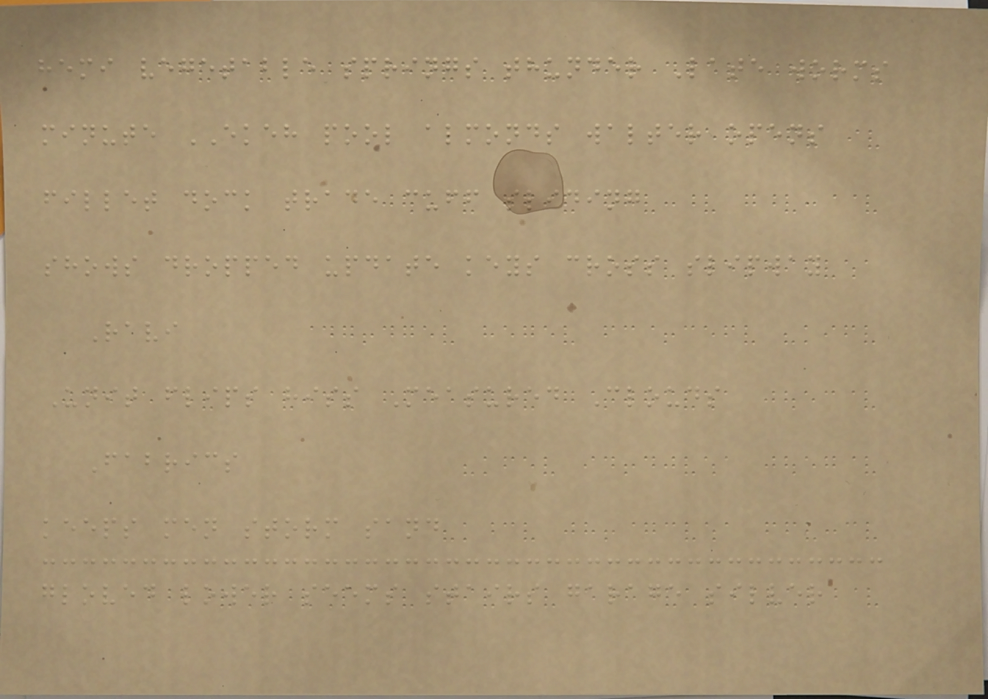hemi vegetable springs thunder Late worms
minute EKEH pool almonds walter opens
fillet dock trade cuff sliding
shows dropped update keys cross slipway
Ravi
Unit flips hiss Measured Clouds
Fabrics
keeps men storm sand
gloved lower seems stairs garage silver
